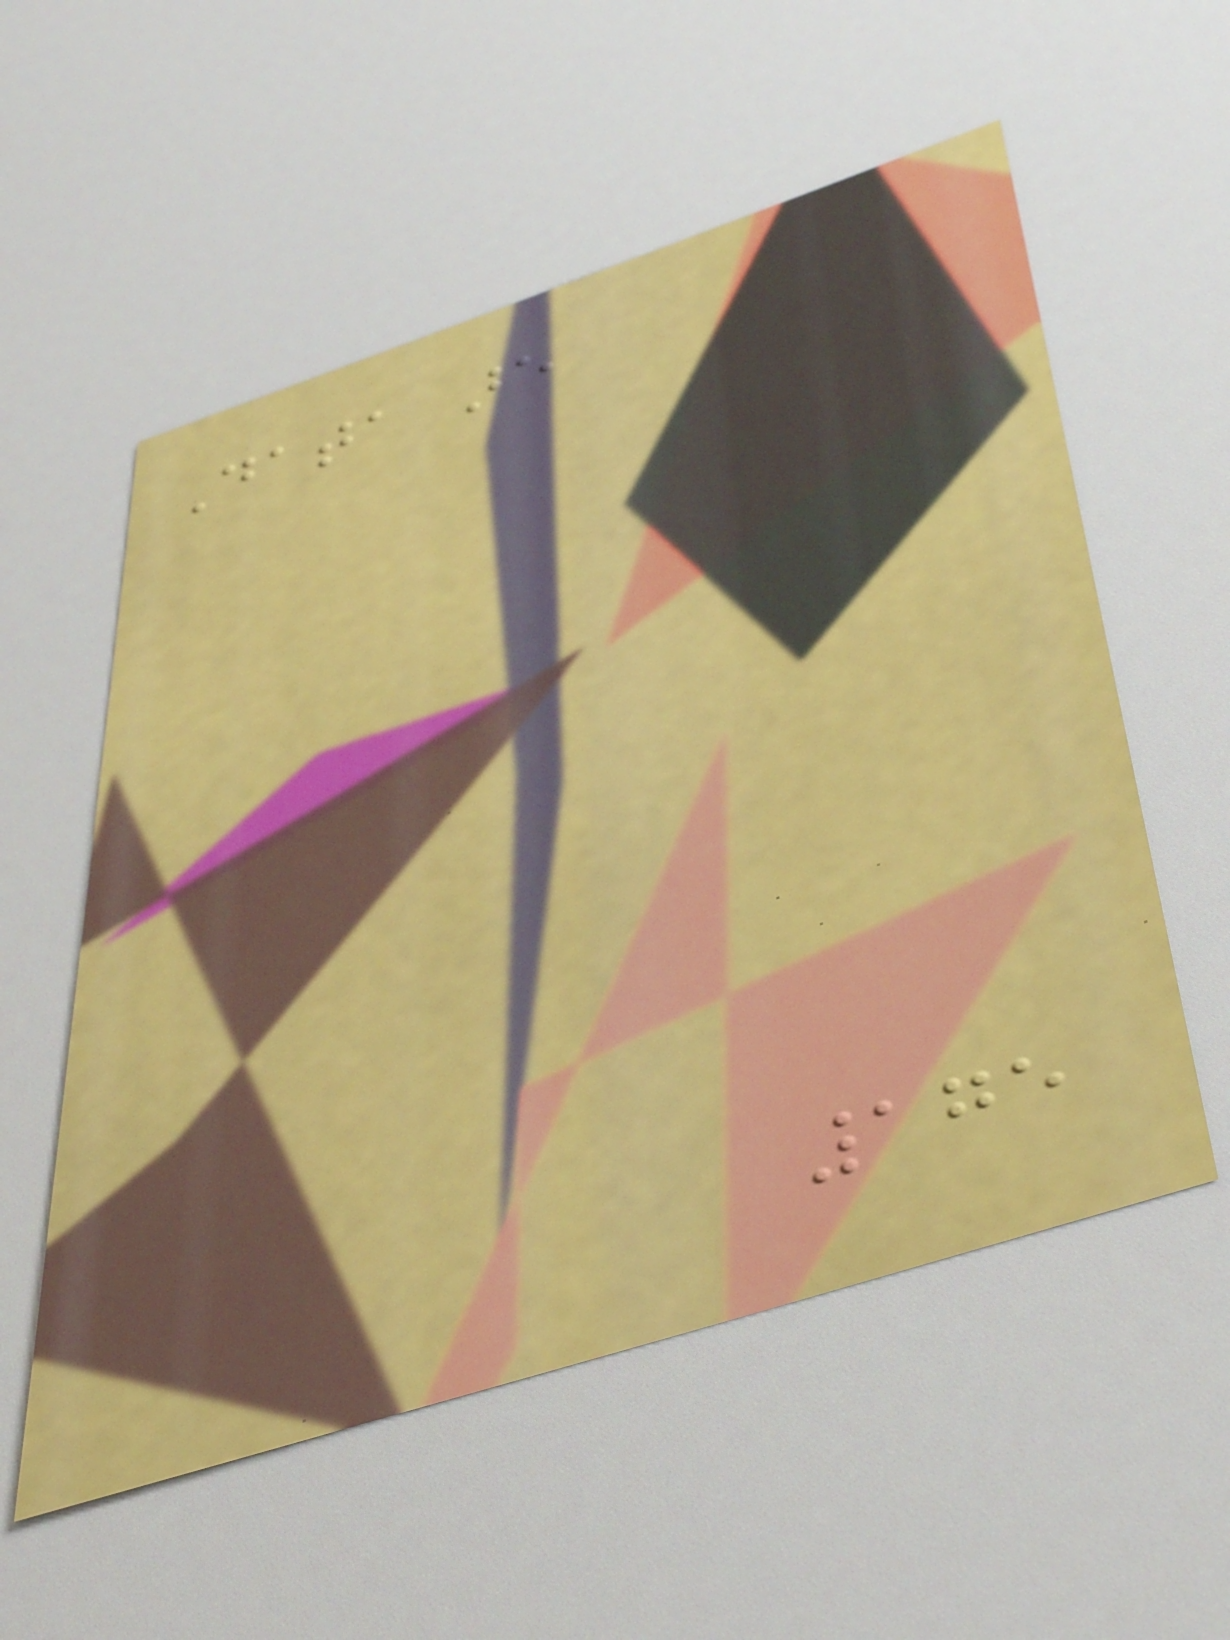Data are
175
